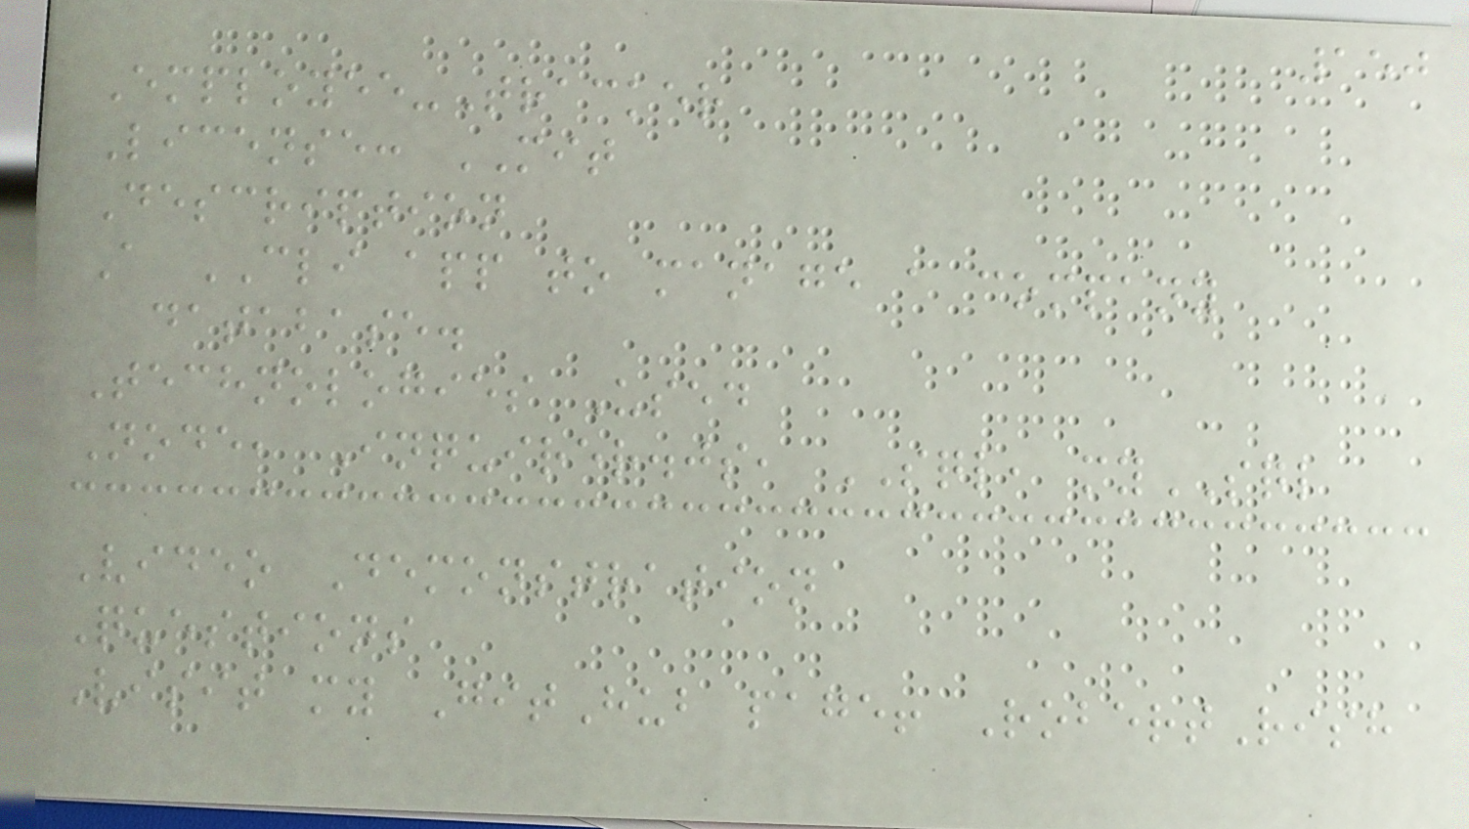150
Employee-Tracker
License: MIT
Description
A CLI app to manage a company
database.
Technologies Used
Node, Inquirer.js, SQL, mySQL
Video Demonstration
Questions
Visit my GitHub page! RobertRish
